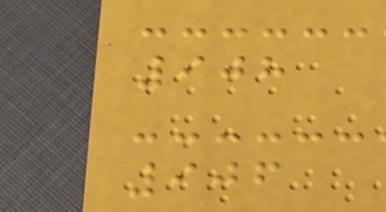908
906
